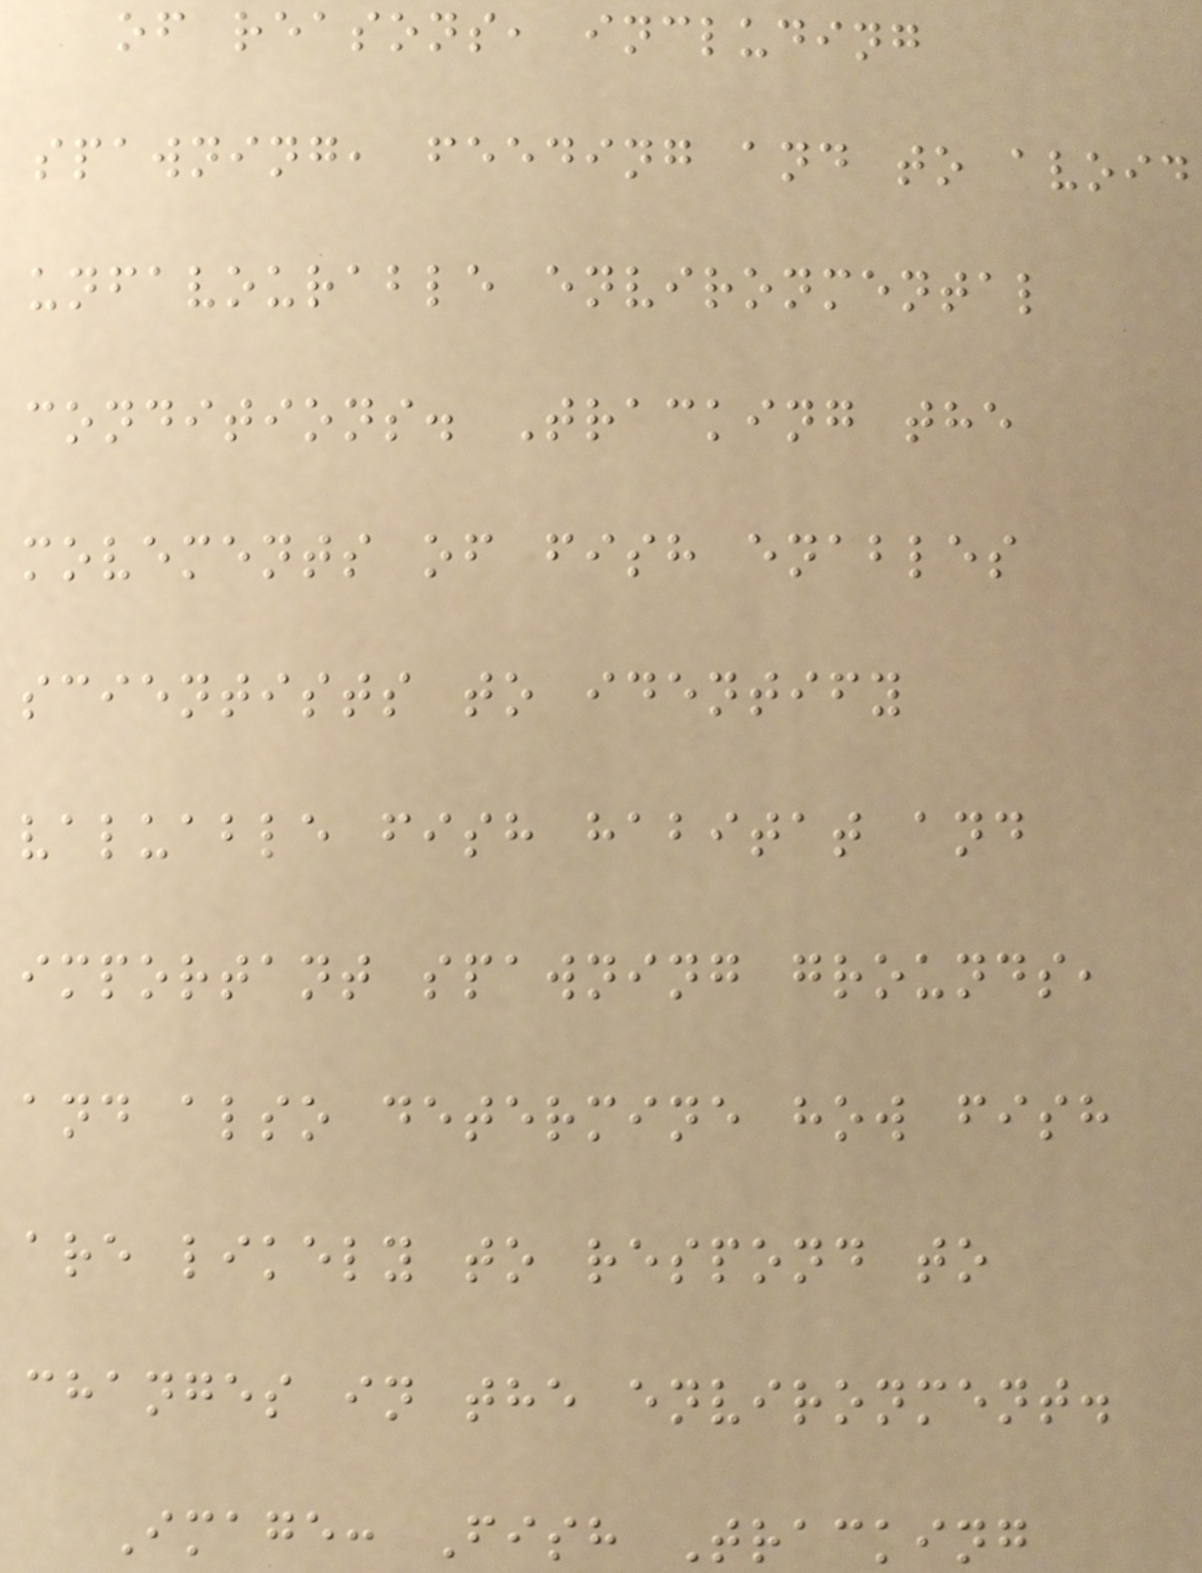of reasons, including
spawning, feeding and to avoid
unfavourable environmental
conditions. Tracking the
movements of fish enables
scientists to identify
valuable fish habitat and
important spawning grounds,
and also determine how fish
are likely to respond to
changes in the environment.
Image: Fish Tracking
